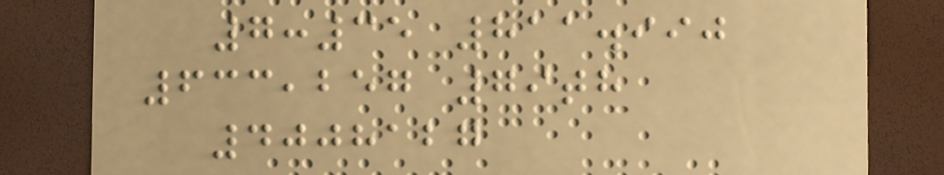7:35 811.990
633,257 79th
4008127
